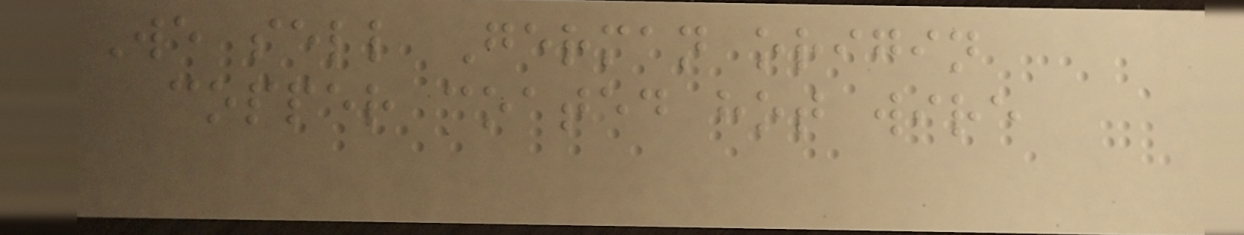We sell German origin
copper coated hot wire
